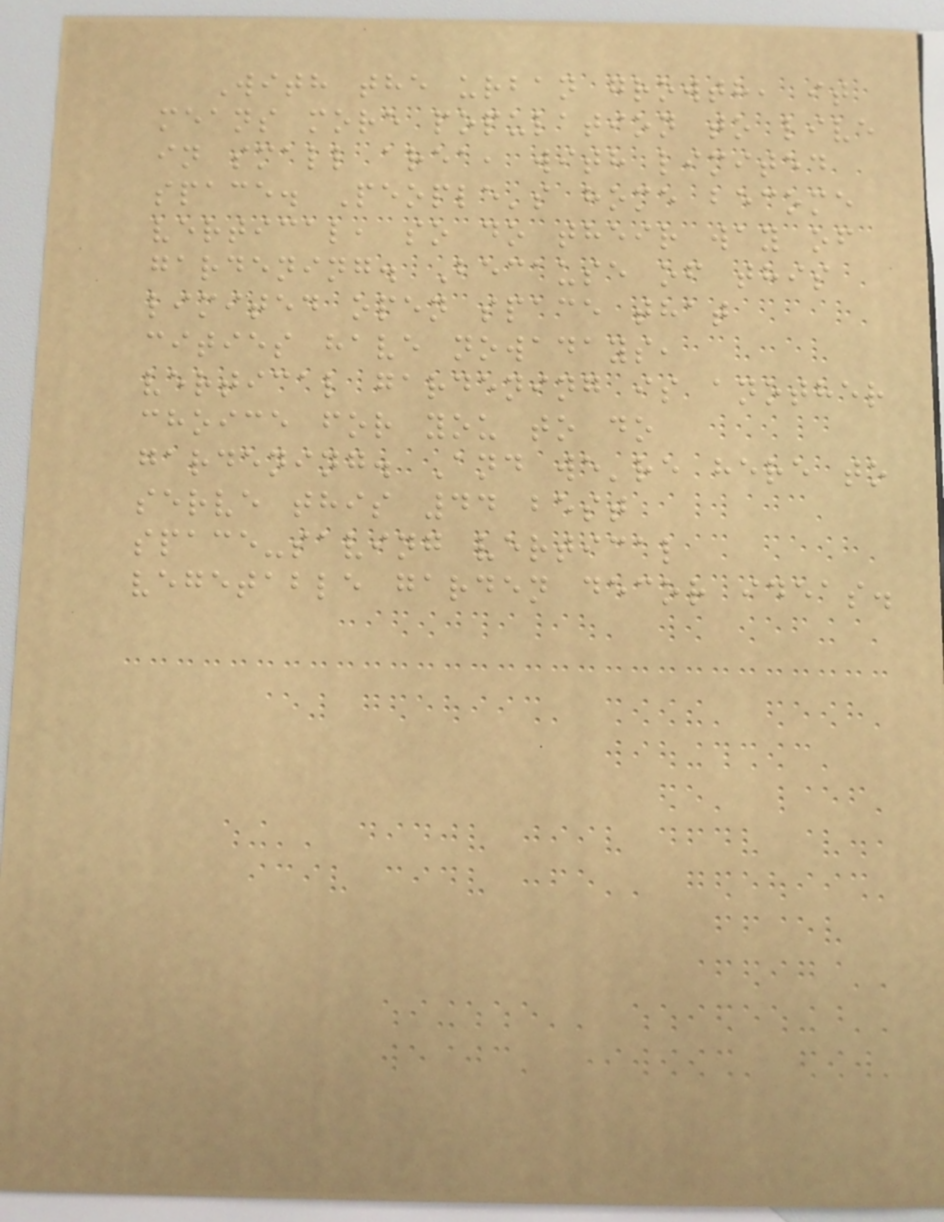With the urban growth, it
means more population to live
in small area, with limited
space. People's home become
vertical, so do their way of
gardening. Because of this
limited open space that
cities have nowadays,
vertical gardening is another
choice for you to do
gardening. And we're here to
serve this 44 best
space-saving vertical
vegetable garden decor ideas.
